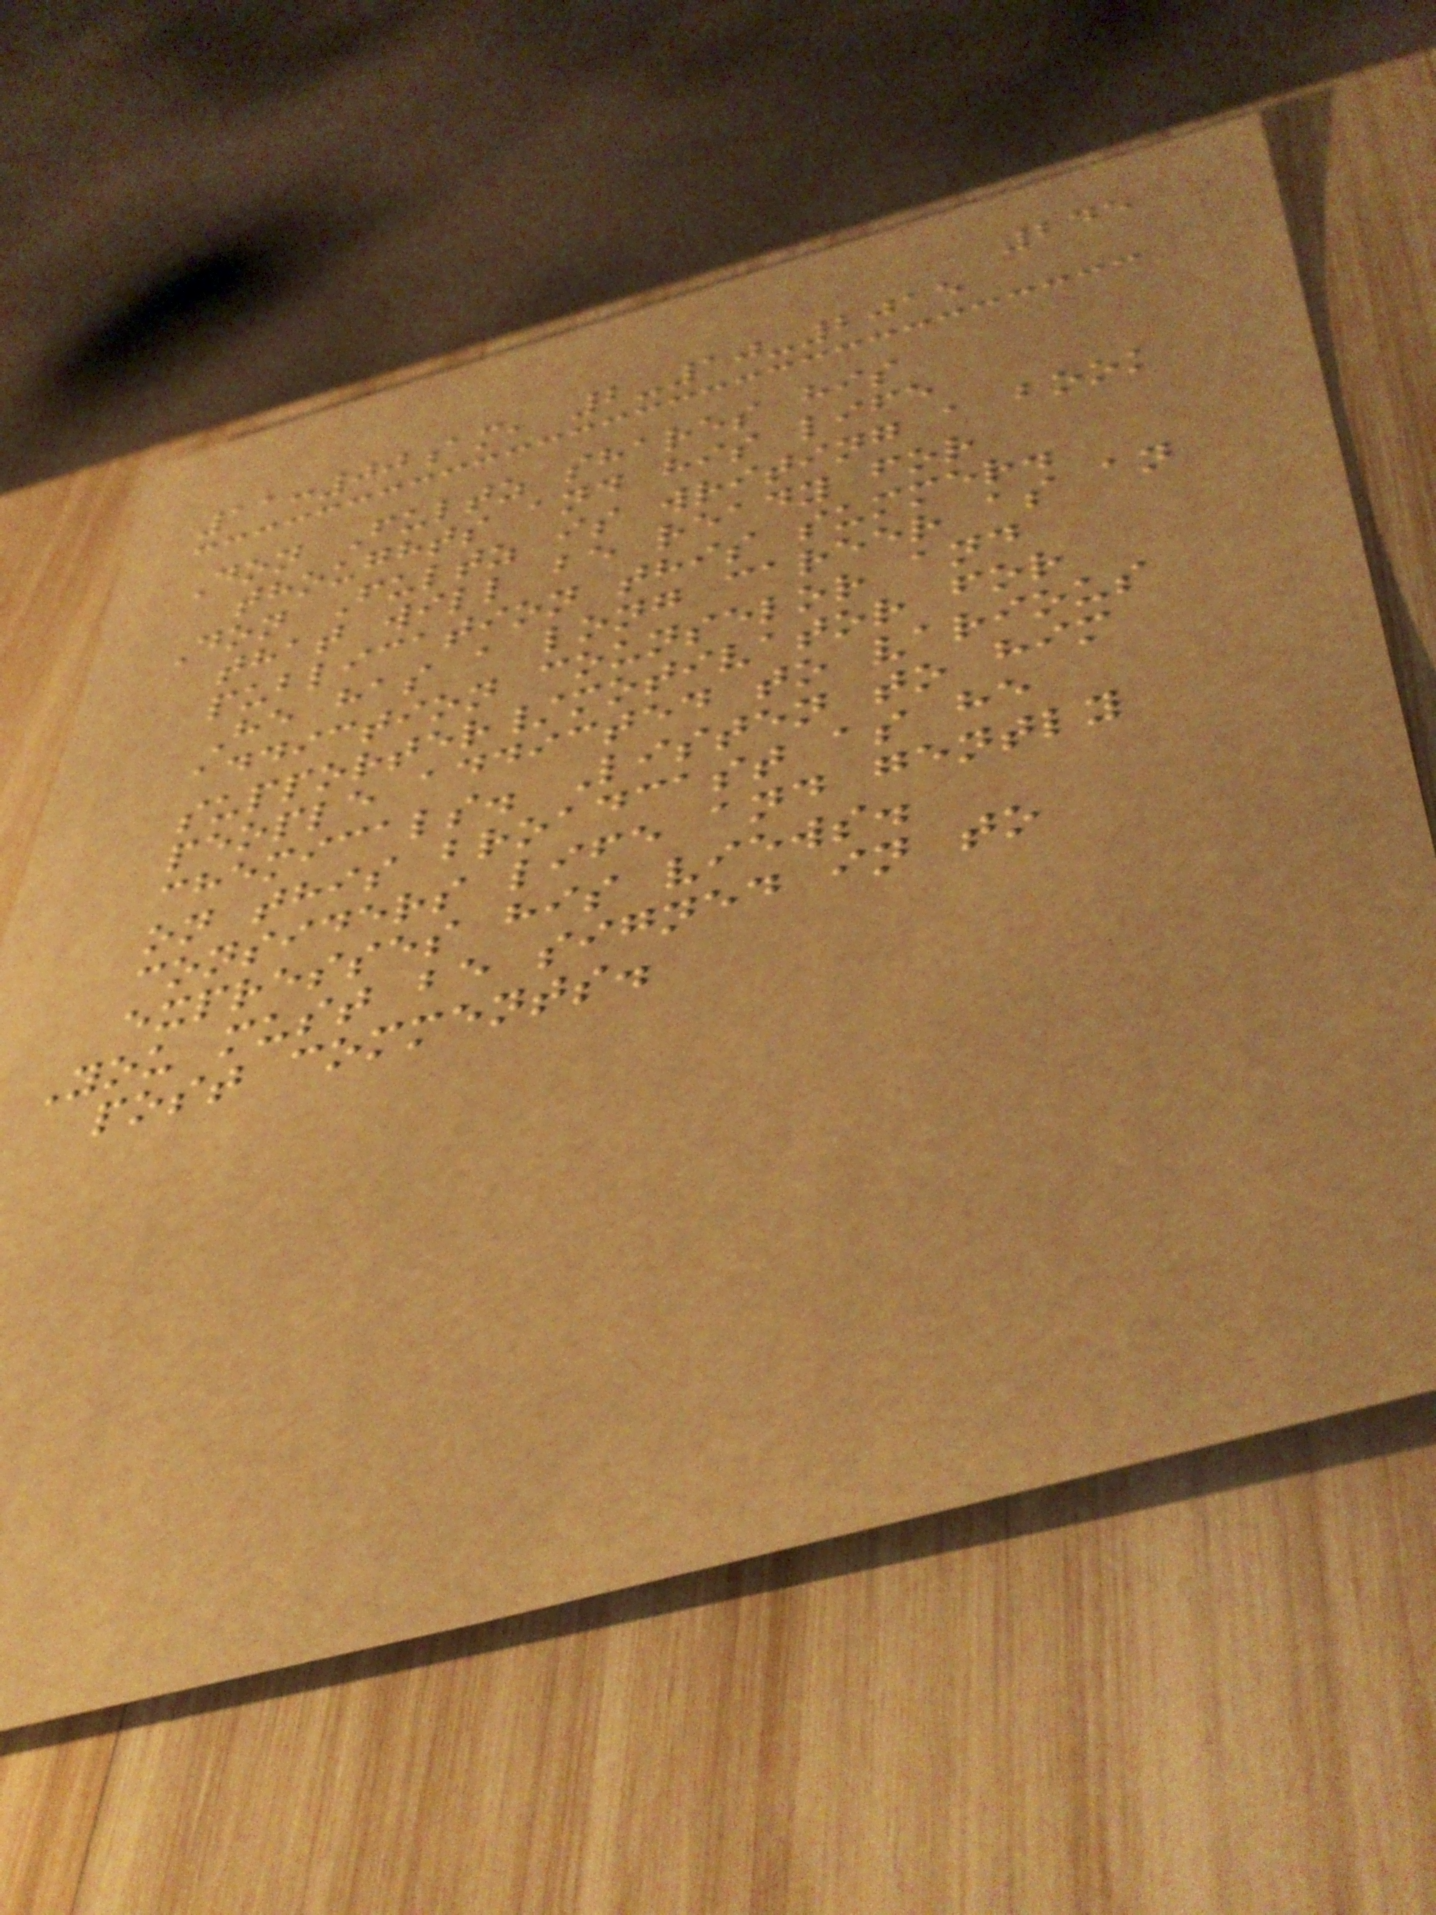245
11:00am, 2-10-2015
Don Fultz shares his
thoughts and his life
Don Fultz is writing a book
that will be ready for
publication this summer.
He has a long career as an
addiction counselor and
supporter/motivator for
people addicted to various
chemicals. Listen to him
on this broadcast as he
considers life and gently
expresses his views.
You must be signed in to
post comments.
